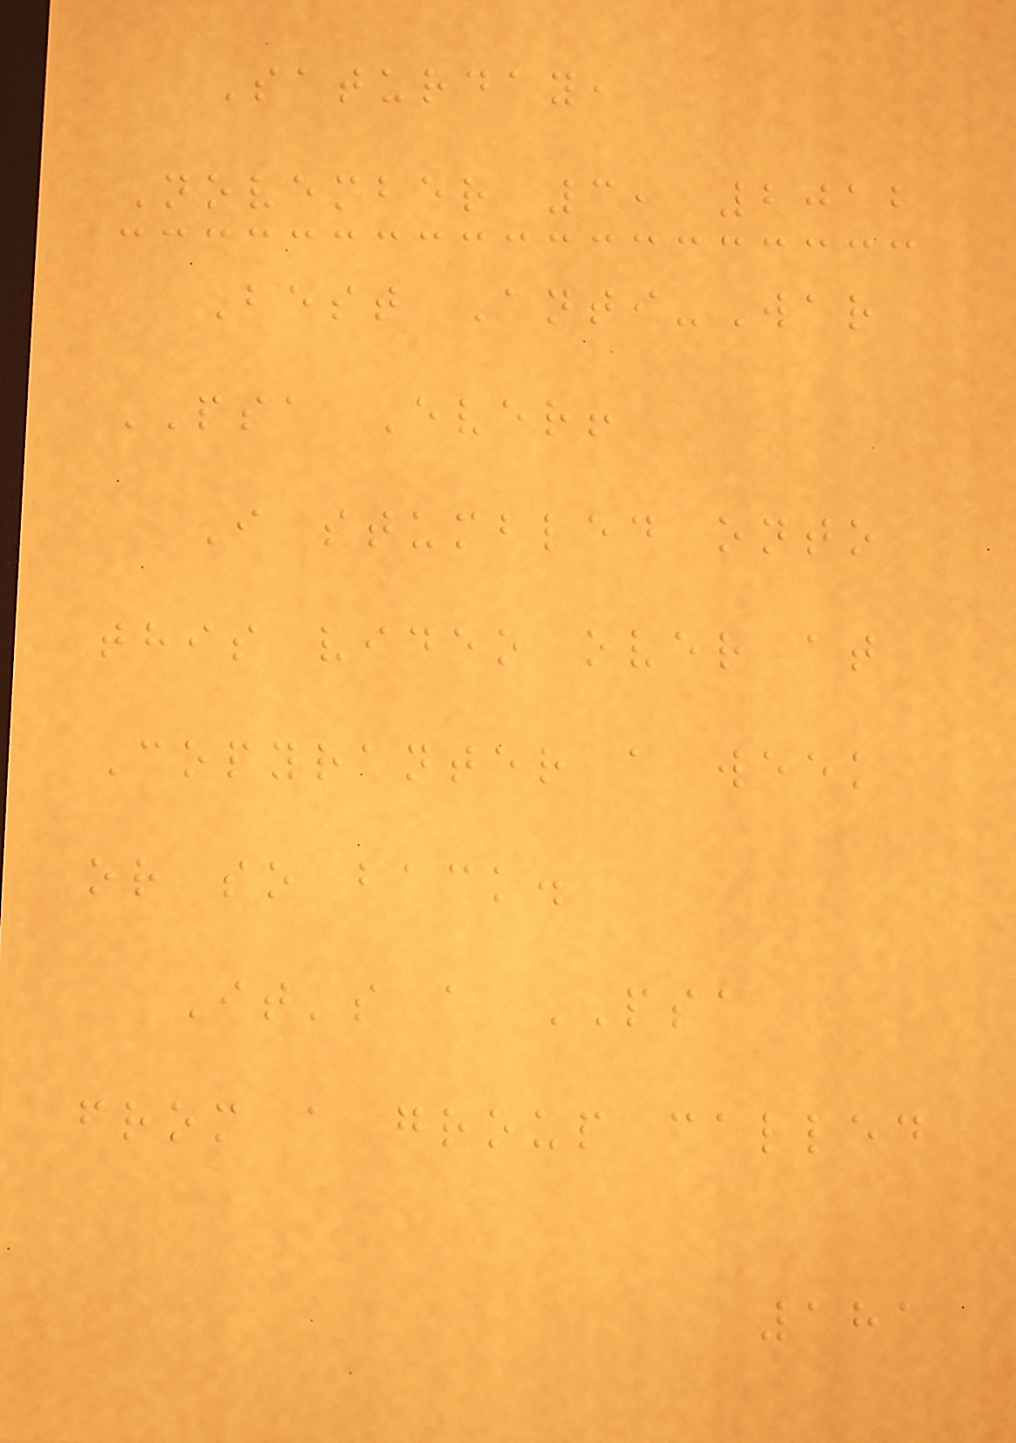Saturday,
November 3, 2012
Best Anti-War
PSA Ever!
I stumbled onto
this video over at
Copyranter a week
or so back.
It's a PSA
from a group called
181
